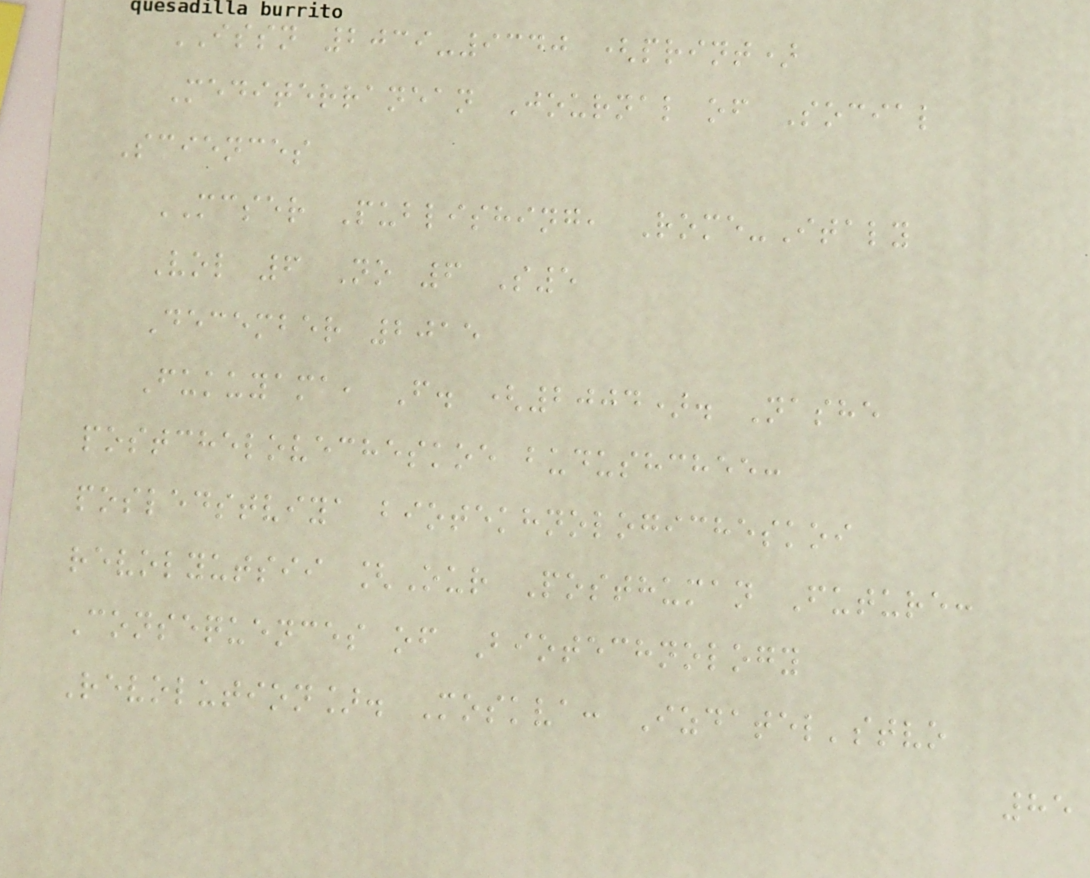ISSN 2039-9340 (print)
Mediterranean Journal of Social
Sciences
MCSER Publishing, Rome-Italy
Vol 6 No 6 S5
December 2015
Fukuyama, F. (2004). Nashe
postchelovecheskoe budushchee:
posledstviya biotekhnologicheskoi
revolyutsii [Our Posthuman Future:
Consequences of Biotechnology
Revolution]. Moskva: Izdatel'stvo
85
